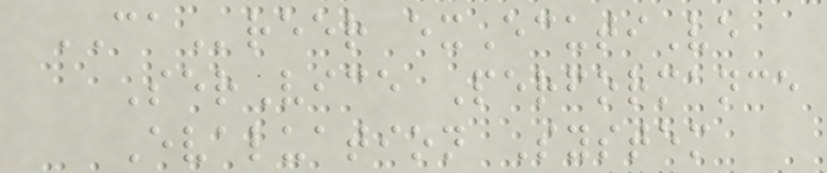CAreer exEcutiVe
SerVice Performance
Evaluation System
